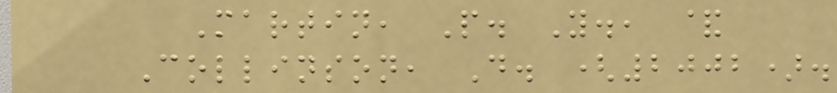Martin, P. Y., &
Collinson, D. (2002).
